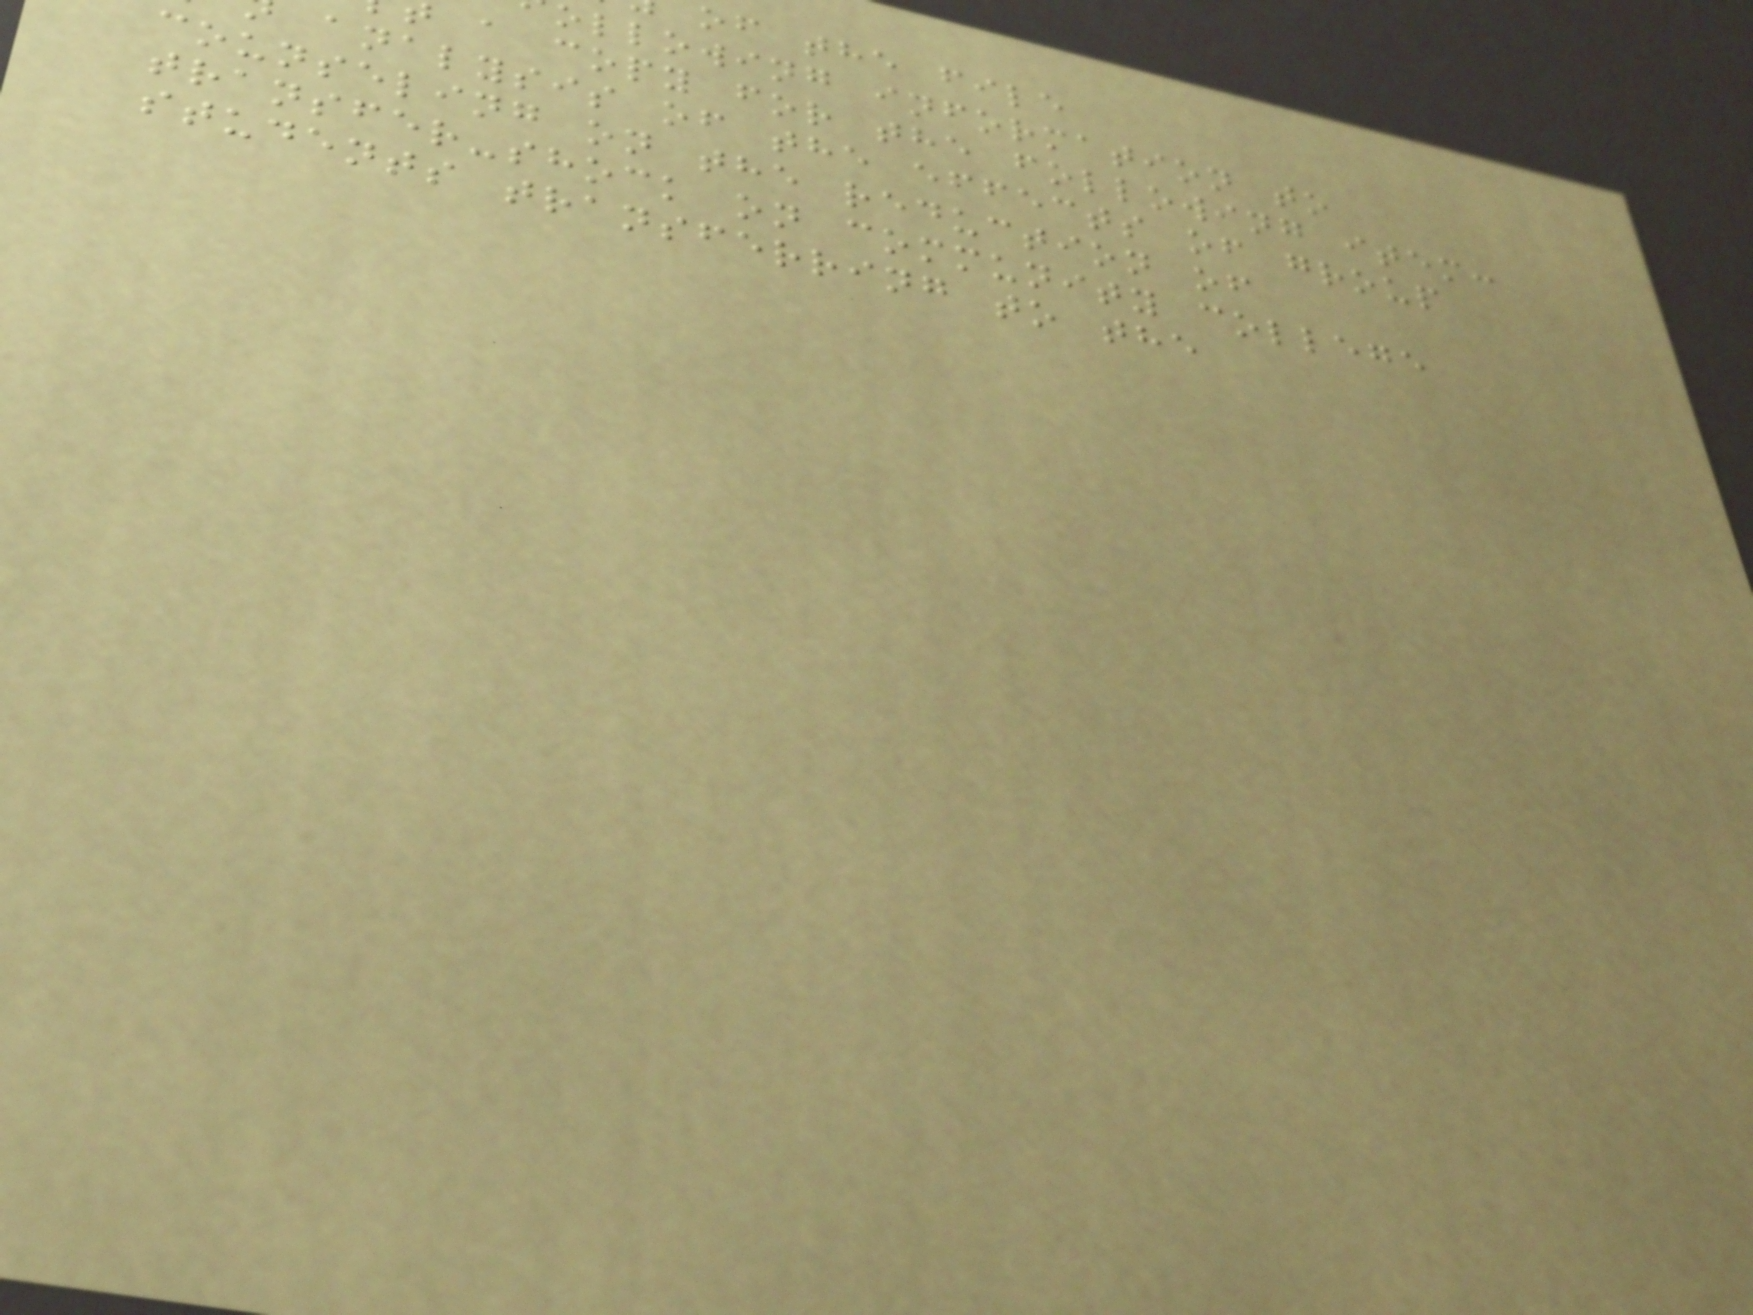of the file
ollowing information to
a copy for the following item:
analysis of the effects of group
counseling on the reduction of
transfer-shock on community college
students transferring to the
